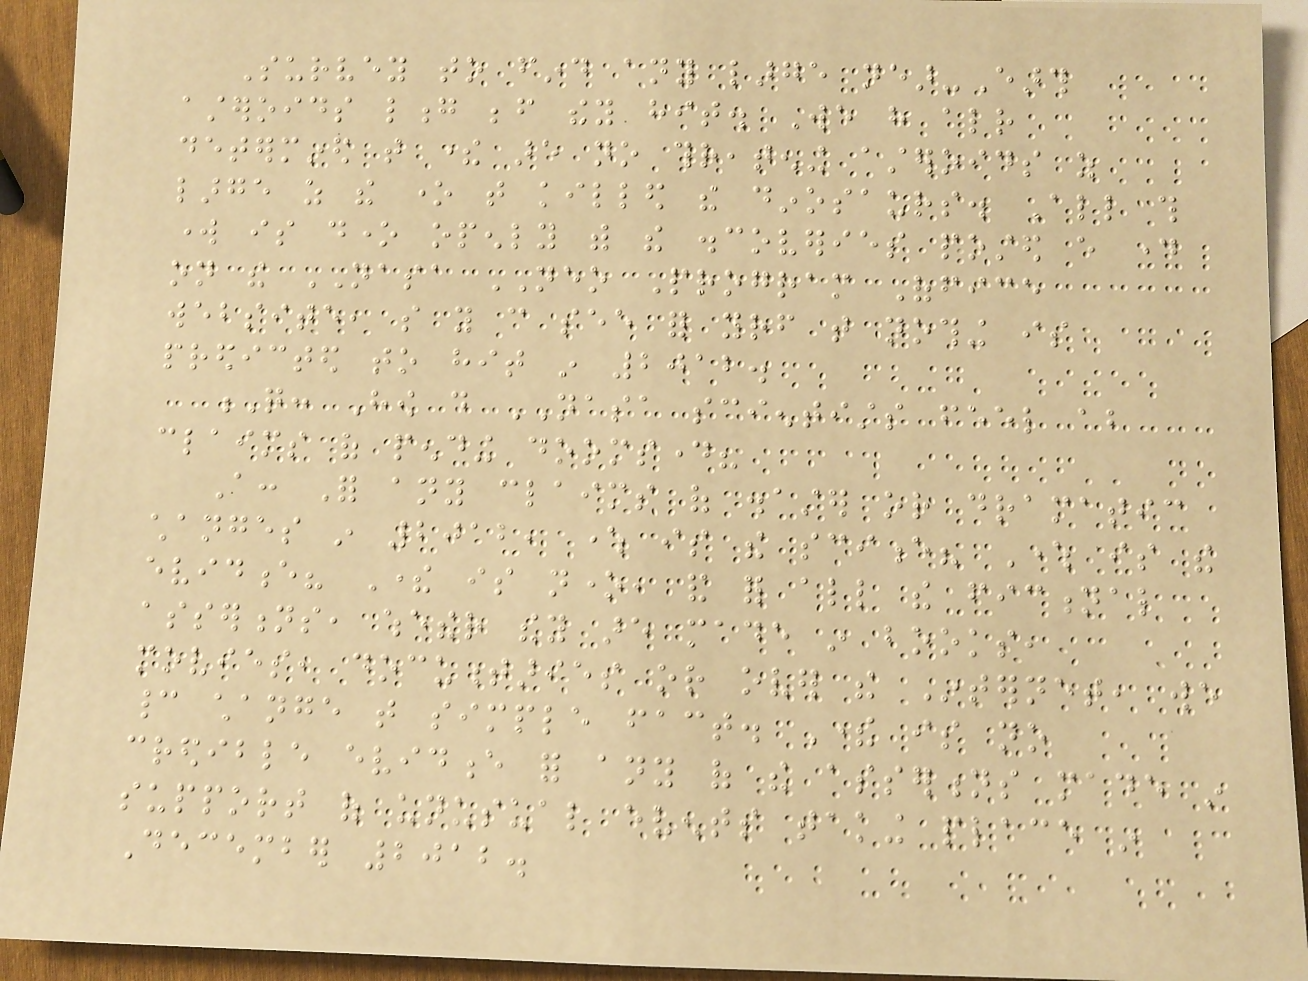Survey to find any large near-Earth
asteroids long before they hit. We have already
determined that there are no threatening asteroids as
large as the one that killed the dinosaurs. All this
work is done openly with the discoveries posted every day
on the NASA NEO Program Office
website, so you can see for yourself that nothing is
predicted to hit in 2012.
Q: How do NASA scientists feel about
claims of pending doomsday?
A: For any claims of disaster or dramatic
changes in 2012, where is the science? Where is the
evidence? There is none, and for all the fictional
assertions, whether they are made in books,
movies, documentaries or over the Internet, we
cannot change that simple fact. There is no
credible evidence for any of the assertions made in
support of unusual events taking place in
December 2012.
